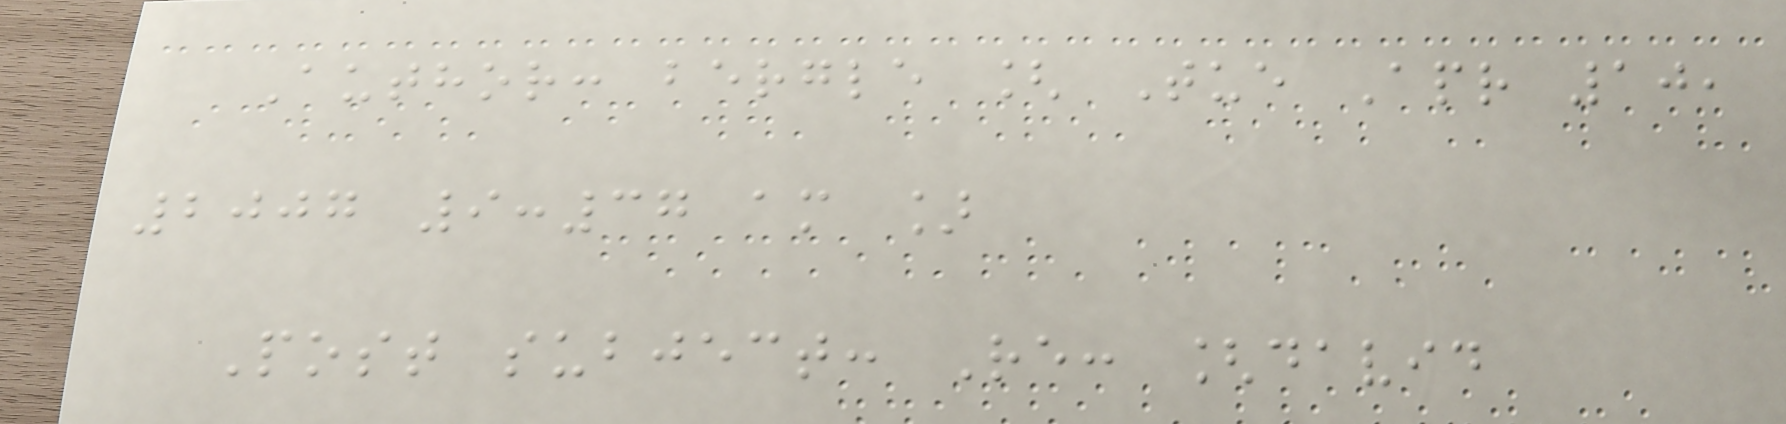Author: bergle [ Tue Apr 10,
2007 9:37 am ]
Post subject: Re: [david
